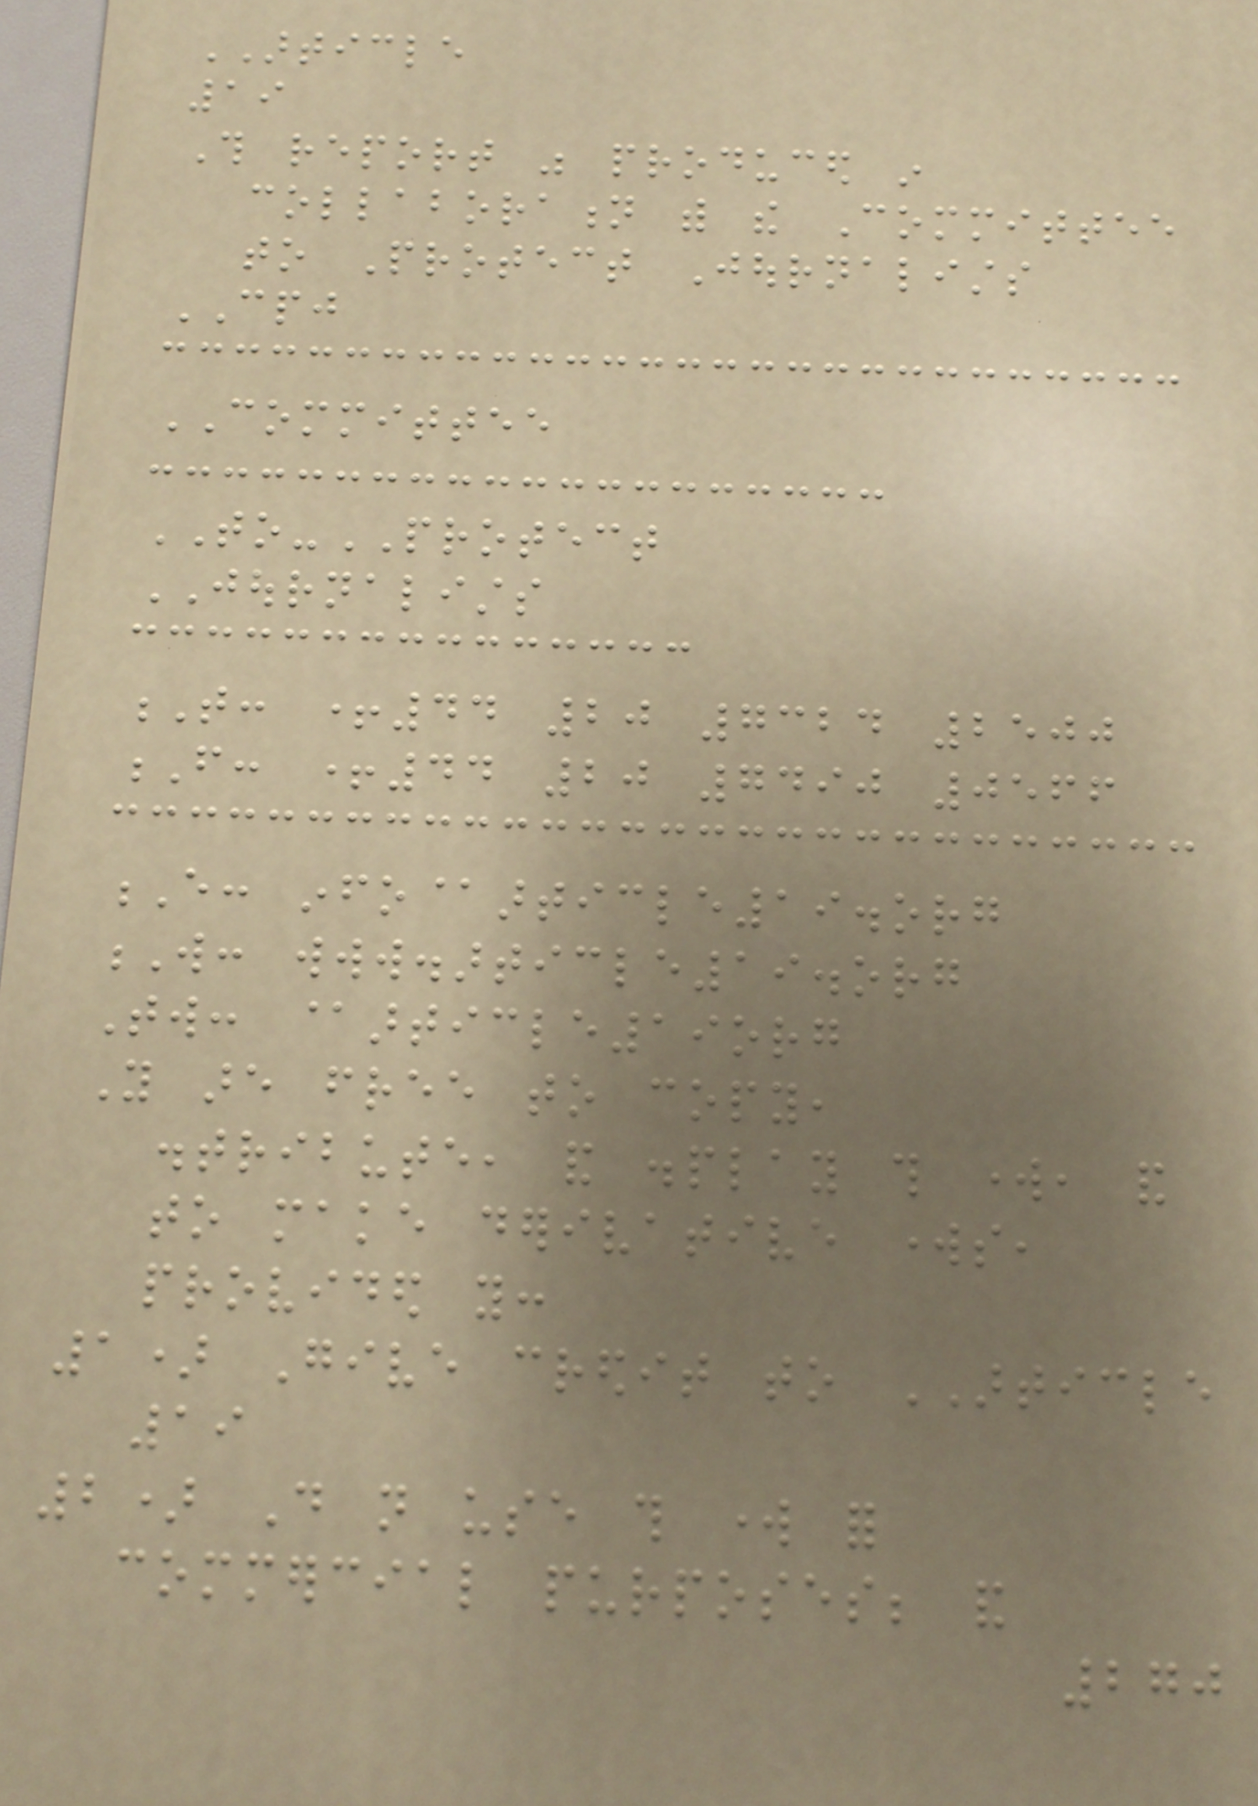ARTICLE
19
This report was produced in
collaboration with the Committee
to Protect Journalists
CPJ
COMMITTEE
TO-PROTECT
JOURNALISTS
T: +44 20 7324 2500
F: +44 20 7490 0566
E: info@article19.org
W: www.article19.org
Tw: @article19org
You are free to copy,
distribute, and display this work, and
to make derivative works,
provided you:
1) Give credit to ARTICLE
19
2) Do not use this work for
commercial purposes; and
270
